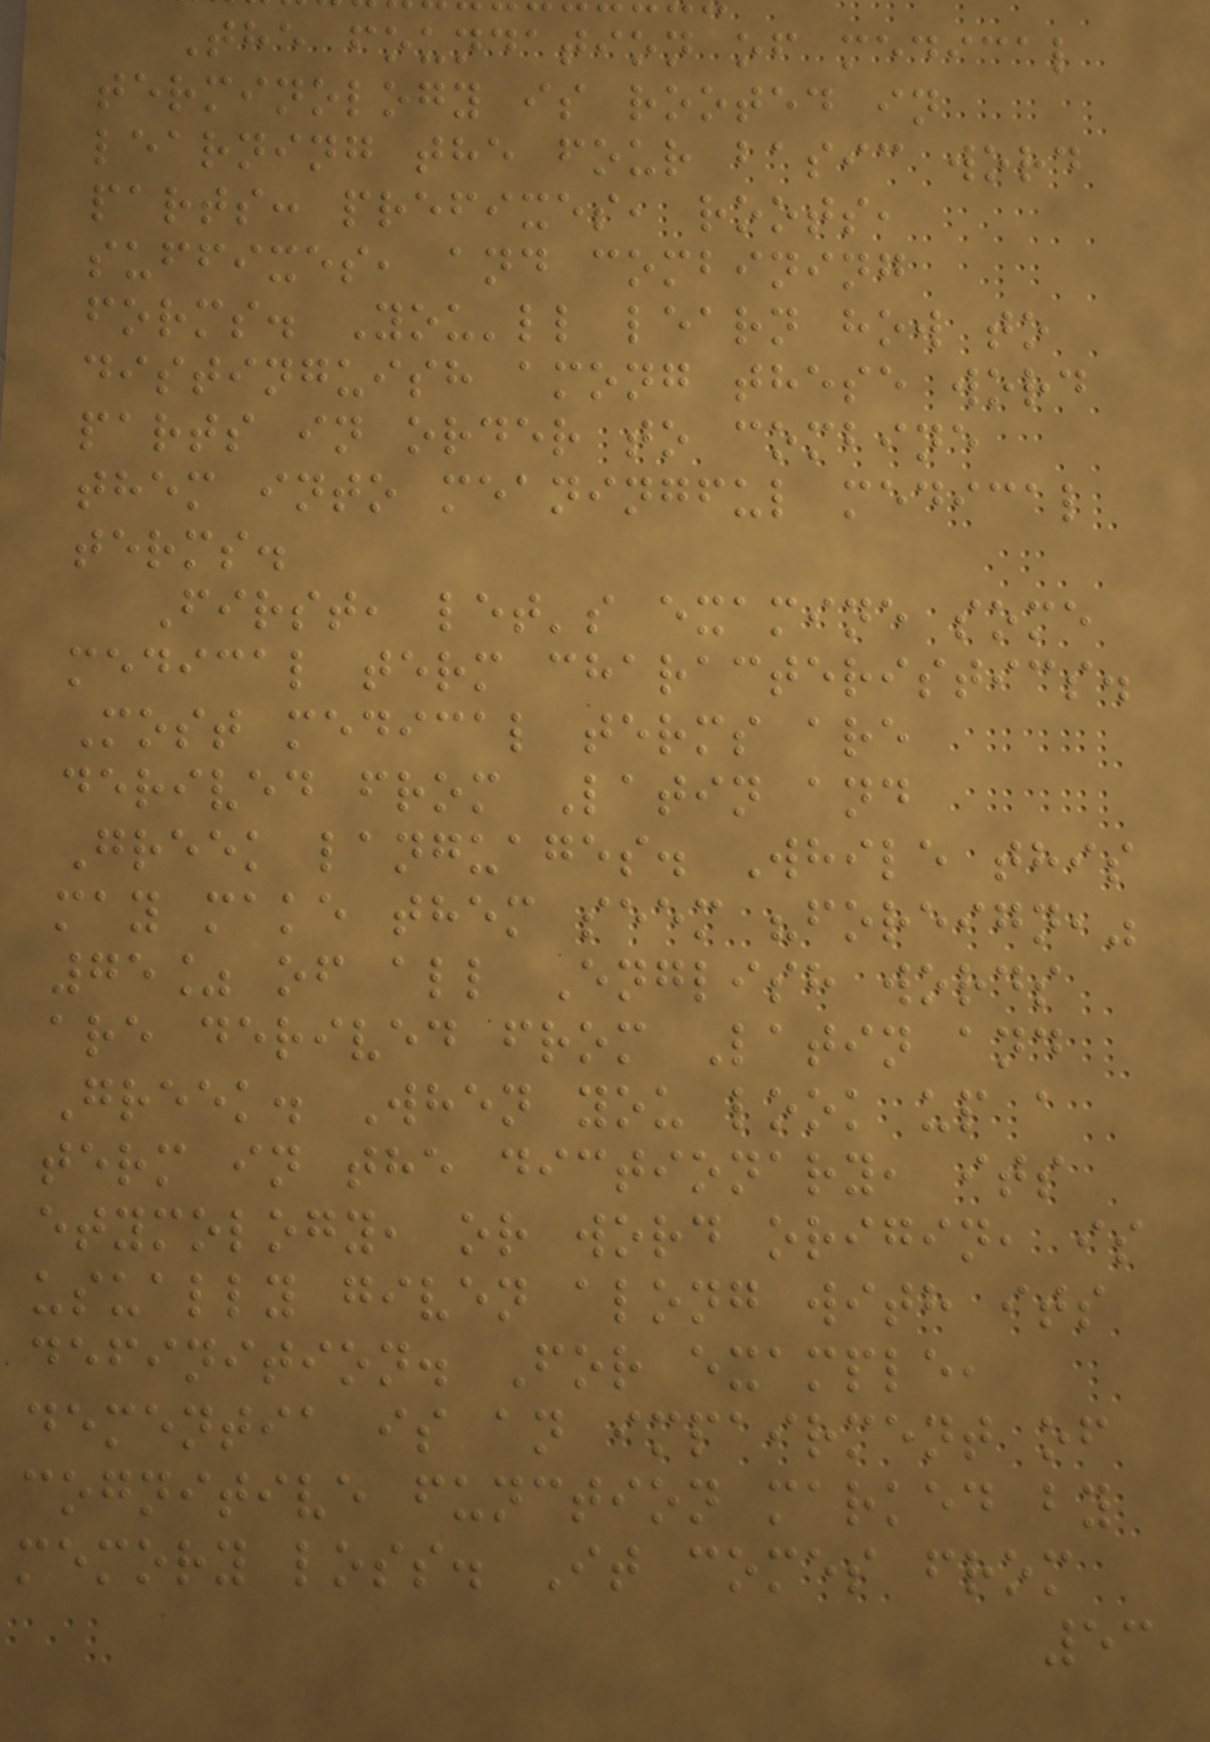The foundation of medical
terminology is rooted in
learning the four basic word
parts: prefixes, roots,
suffixes, and combining
forms. You'll learn how to
distinguish among these word
parts in order to combine
them into meaningful medical
terms.
First, let's examine some
medical term characteristics.
Most medical terms are
derived from Latin and
Greek languages. While this
may make them seem "foreign,"
75% of all English words
are derived from Latin and
Greek. When you look up a
term in the dictionary, its
etymology, or word origin, is
usually given along with its
definition. For example,
dementia is an impairment of
cognitive function marked by
memory loss. It comes from
53
